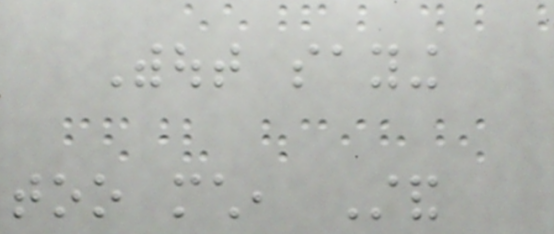Without saying
too much, Stand
